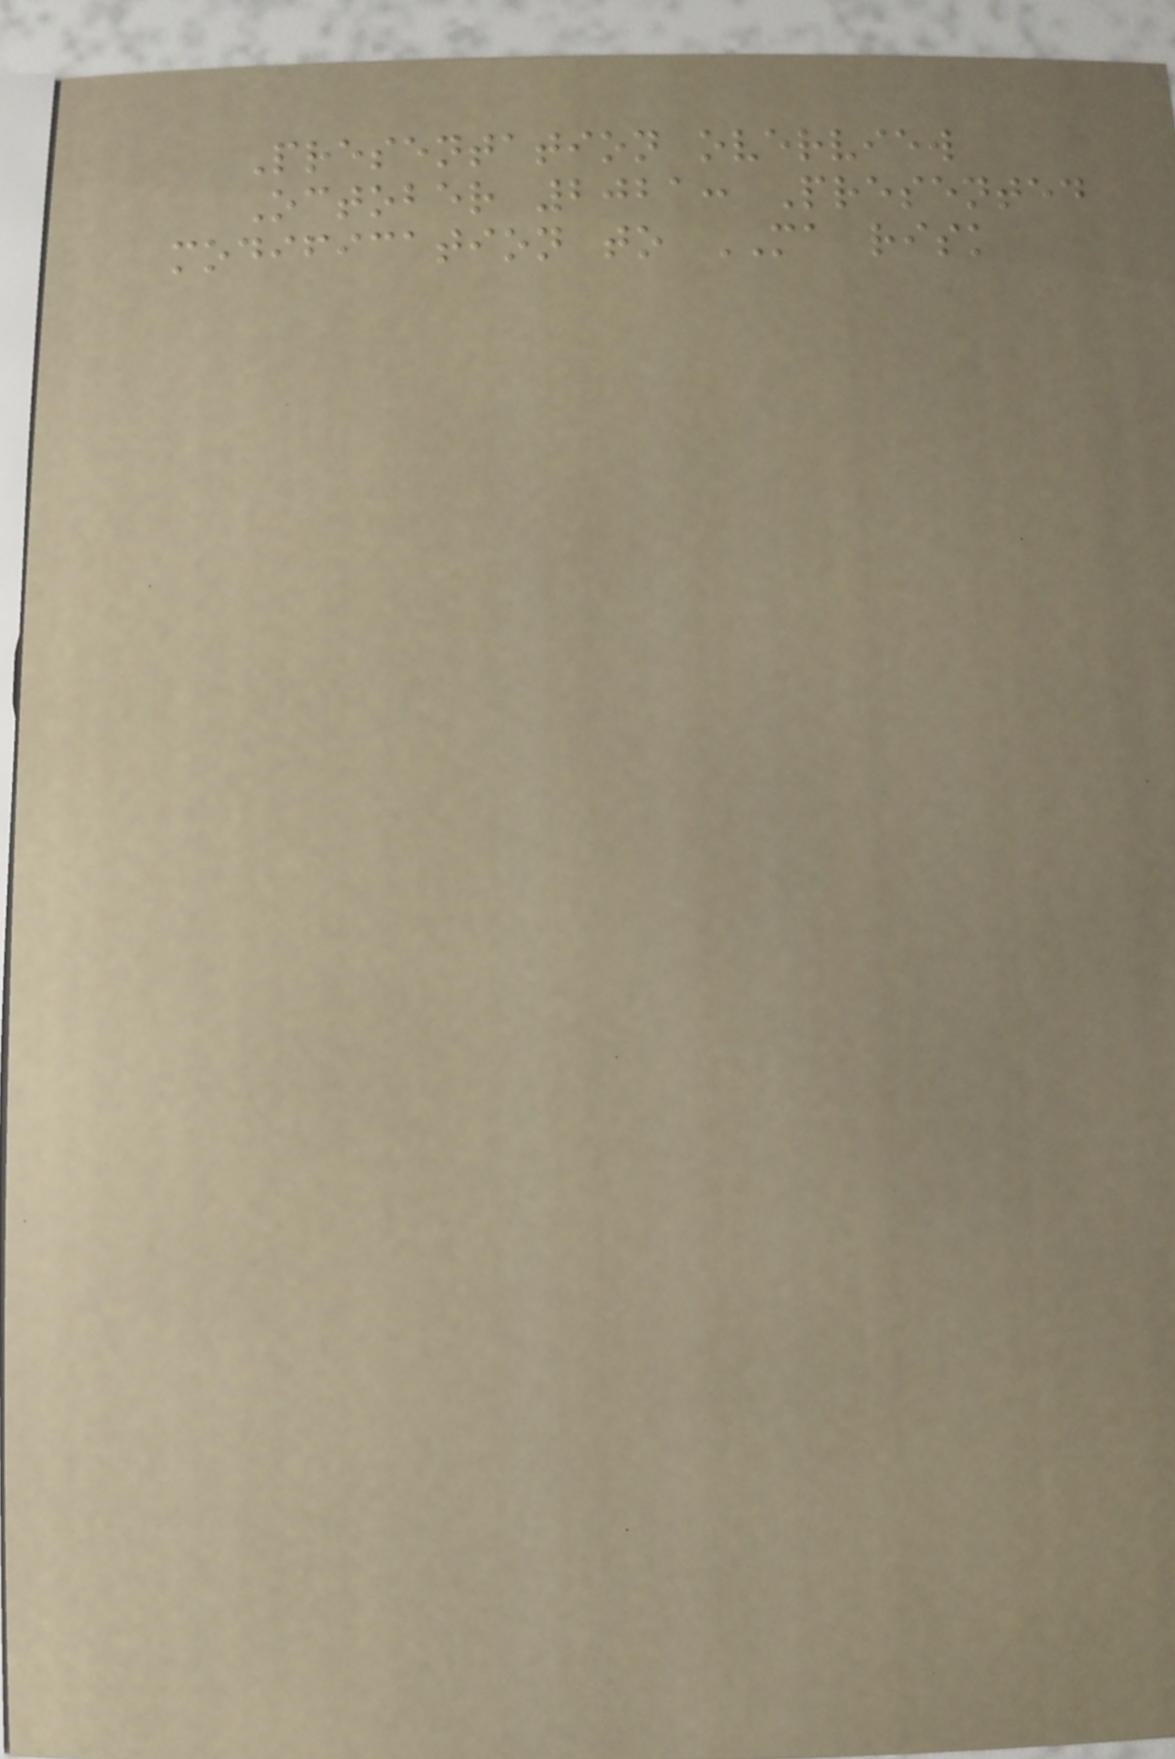Presentation overview
October 2021: Presented
modification to MA risk
